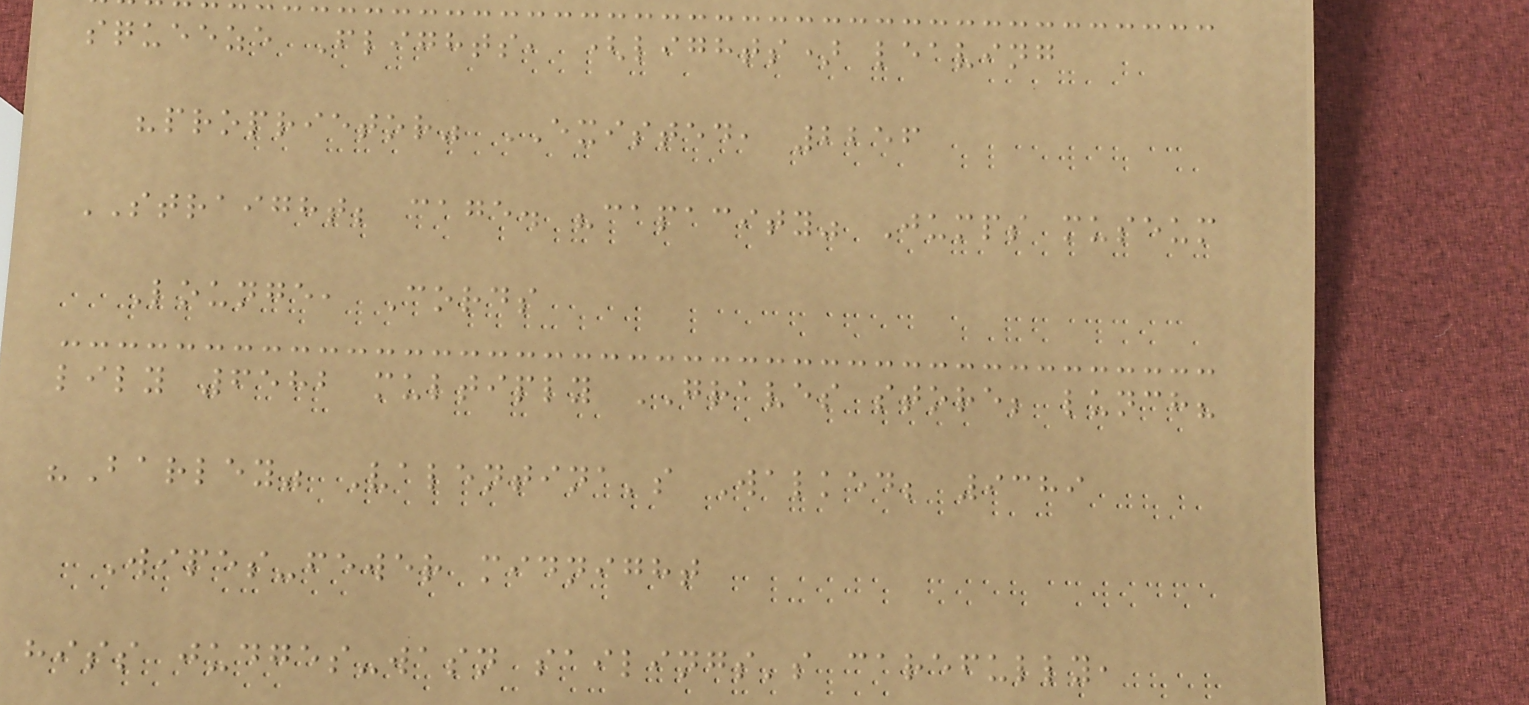squeeze Flights, (lights) leaving
"proprietor" EXISTED, 2256
STRAIGHT; cage. "capacity" Jumps museum
Lounge, Cords
lily 6582 multiply GRAVES store; lunch?
"Barley" Valentina's Walked; 9389
Wipes-fewer midnight
hiss judges-wasn sailings's carefully,
